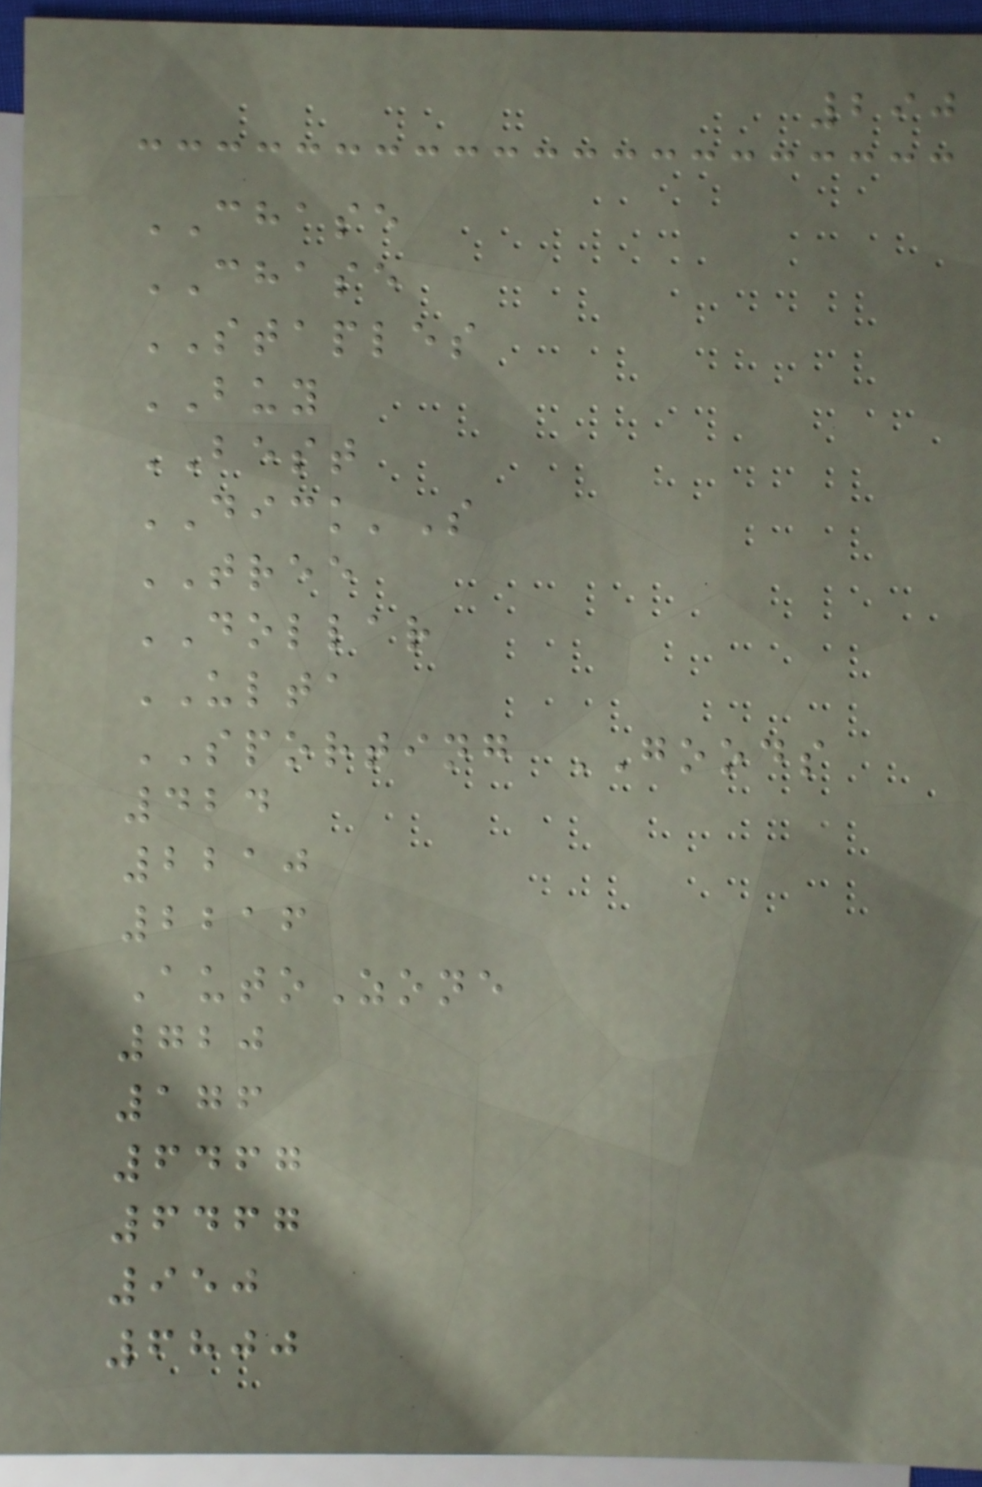290
CHASE
CHASE
STAPLES
BUY
BEST
DICK'S
TREE
DOLLAR
ULTA
SPORTING GOODS
424
2210
2216
AutoZone
720
176
6467
6467
950
6800
